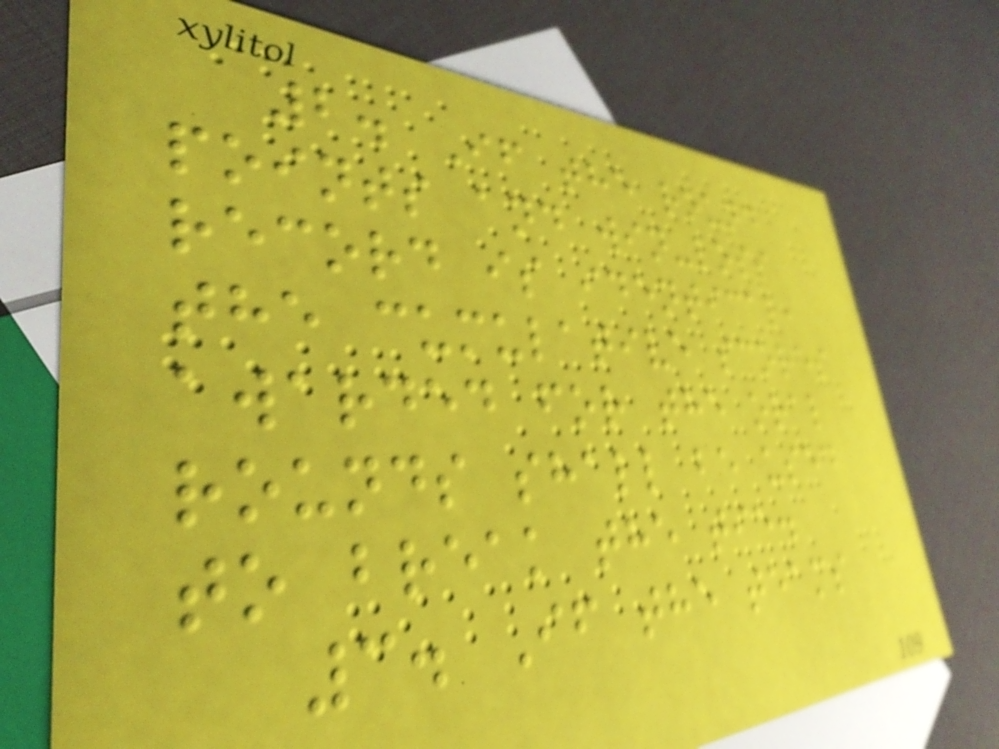2. If the round
points and win-loss
record is identical,
the cumulative scores
awarded for the oral
rounds shall be used
to break the tie.
3. If the teams
